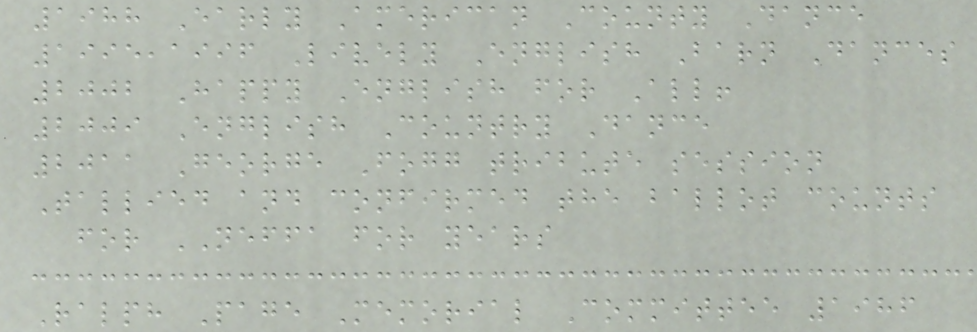1988 Early American County Dance
1995,1996 Lively English Barn Dances
2002 Happy English for All!
2009 English Country Dance
2011 George Fogg tribute session
Tallied and confirmed the ballot counts
for NEFFA for years
Ralph Page Memorial Committee 1986
